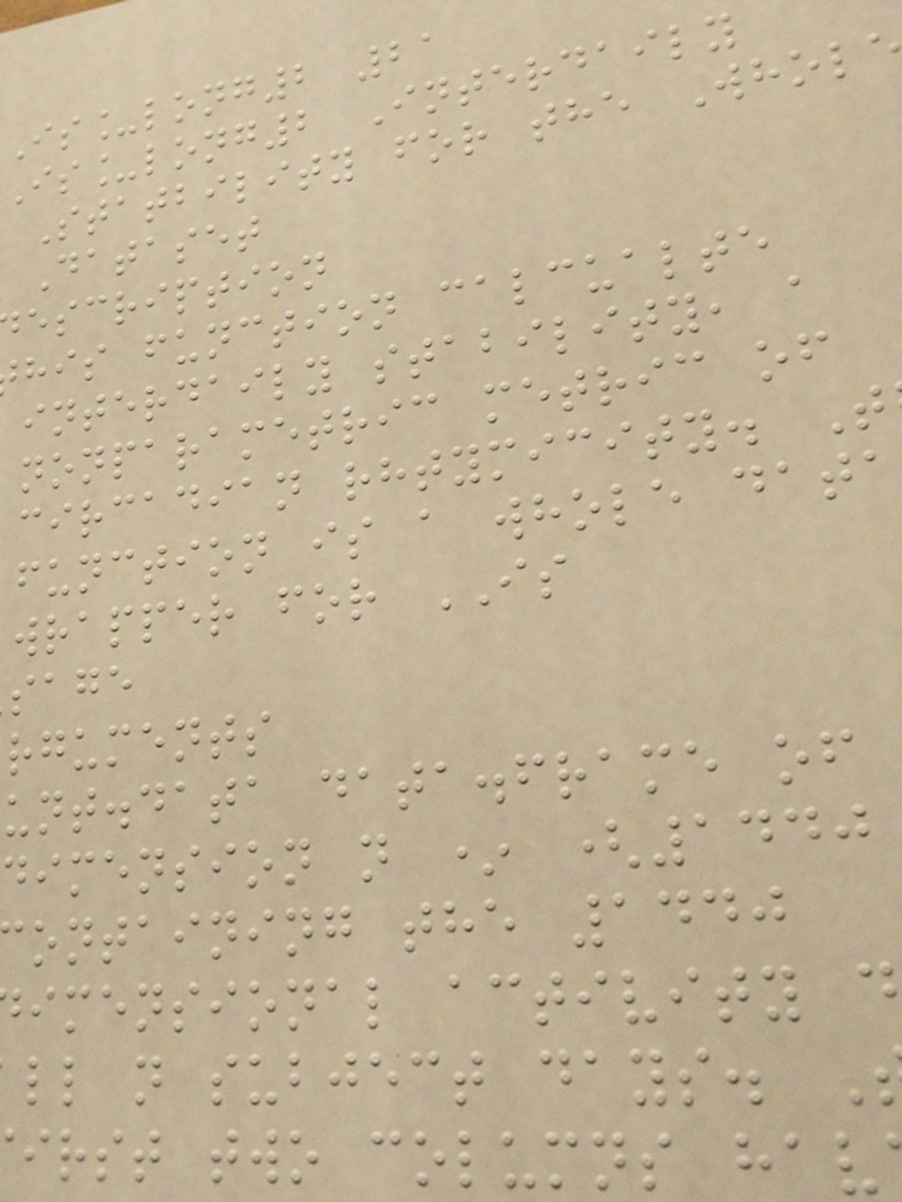is_long2 21
is_long2 Interdaily
Statbility for the Whol
Dataset
escription
his function calcualte
interdaily stability, a
nonparametric metric of
circadian rhtymicity. T
function is a whole data
wrapper for IS
sage
rguments
unt.data data.frame of
dimension n * (1440
ontaining the 1440
imensional activity d
ll n subject days.
irst two columns hav
